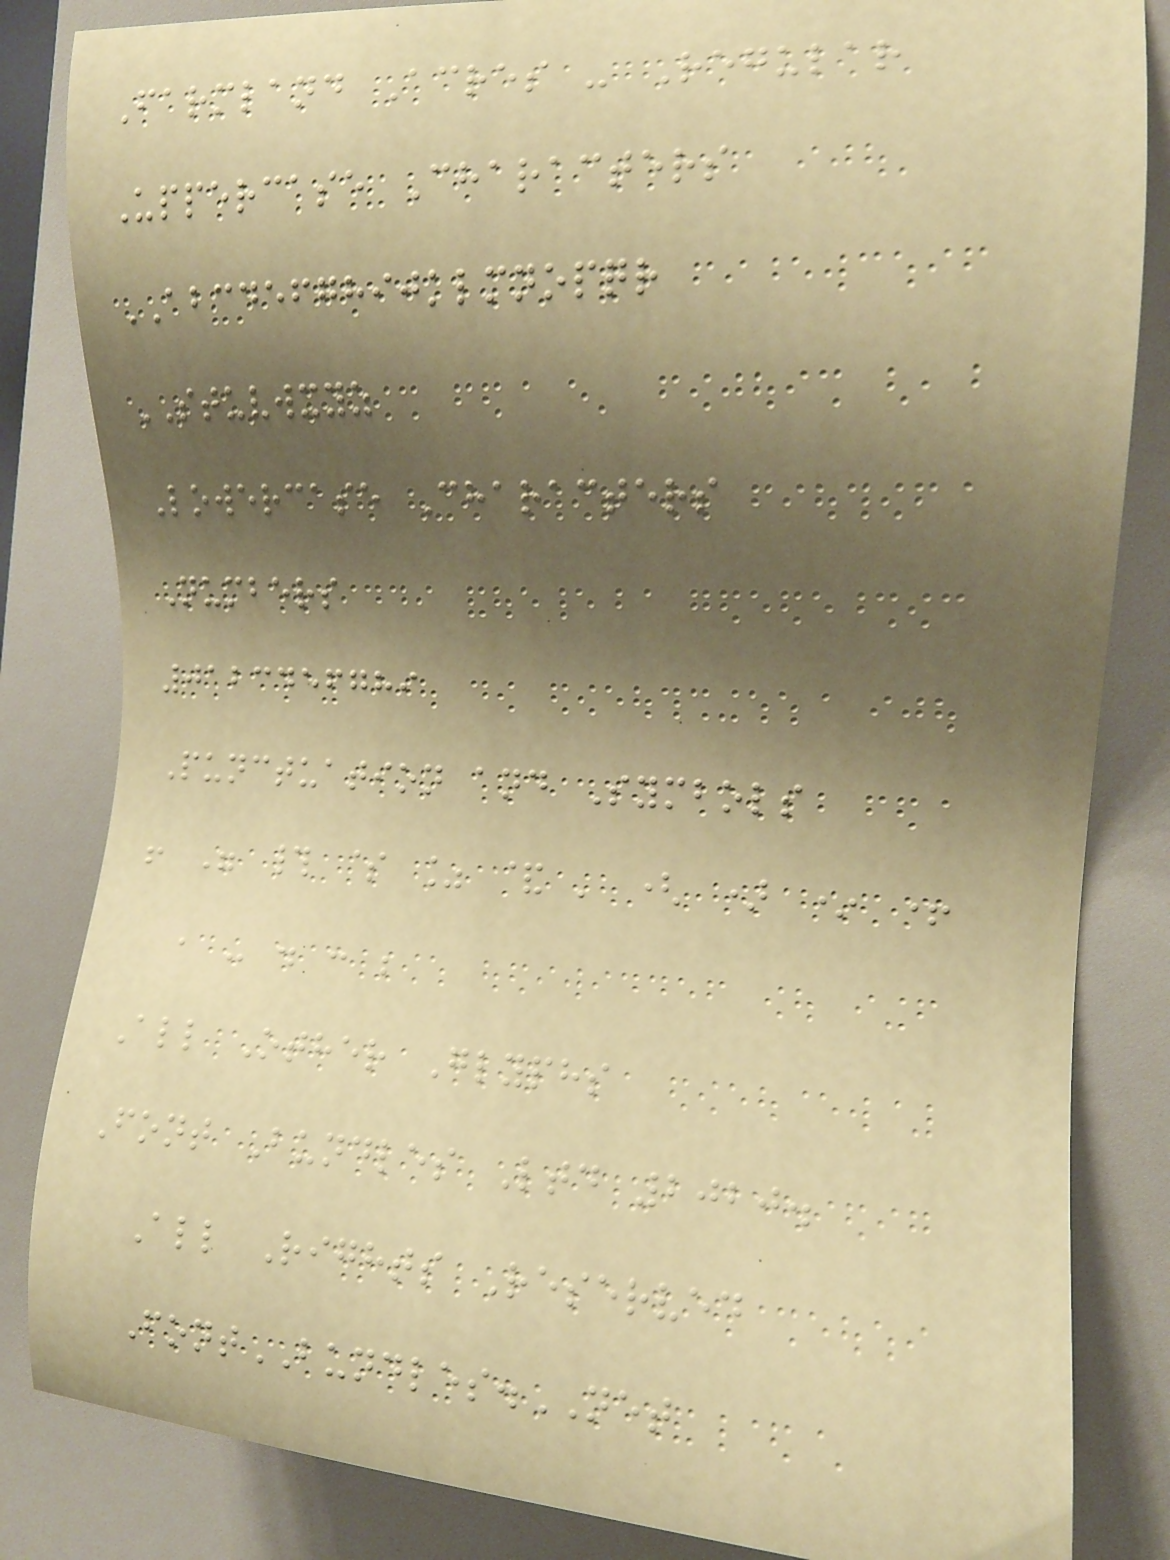Farmland Acres - Regular
Uppercase Characters
ABCDEFGHIJKLMNOPQR
STUVWXYZ
Lowercase Characters
Numbers
0123456789
Punctuation and Symbols
! " # $ % & ' ( ) * +
, - . : ;
All Other Glyphs
Font Bundles Ltd 2020.
All Rights Reserved
FontBUNDLES.NET
